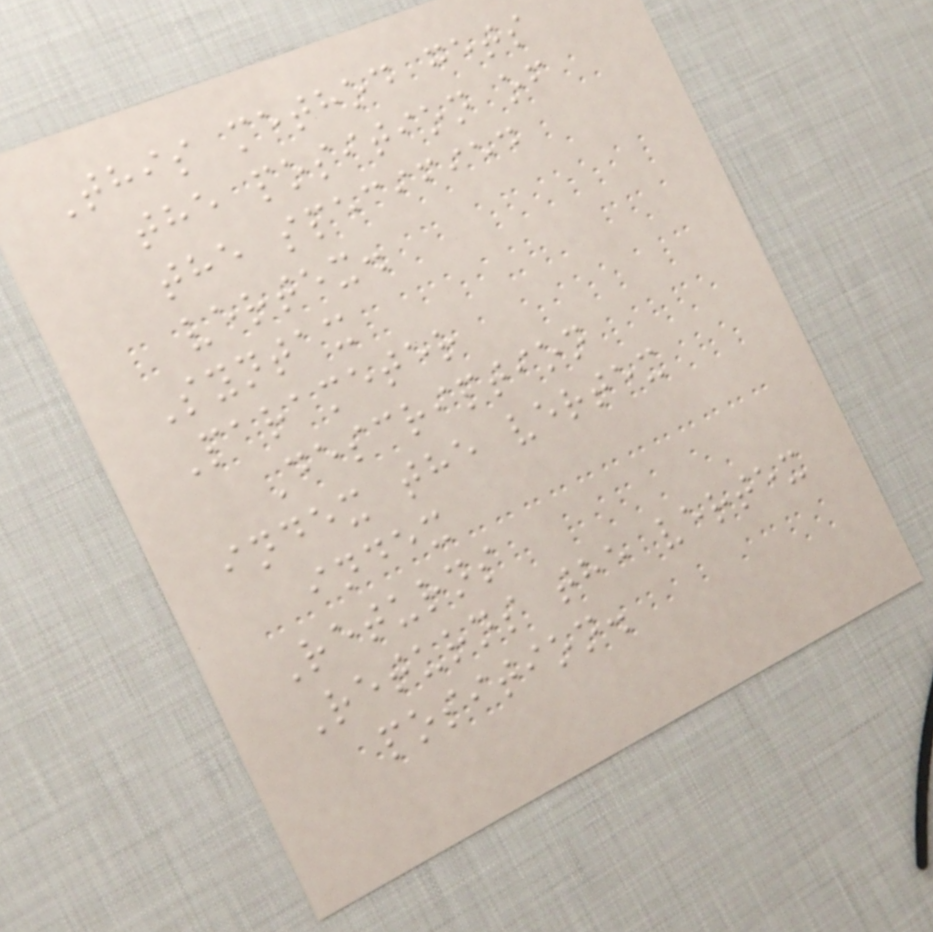This method gets
the position of
the specified
vertex.
Syntax
Parameter
Description
index the vertex
index
Returns
Returns the vertex
position.
